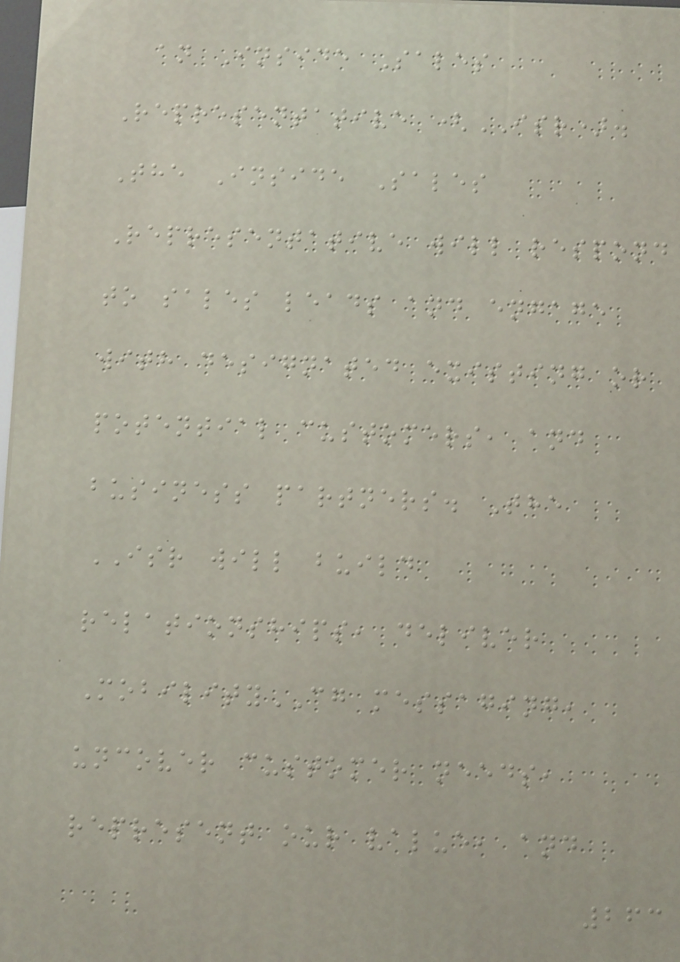an Inside Sales
Representative (ISR).
The Inside Sales
Representative will respond
to sales leads and engage
with designated existing or
potential customers, and
business partners. The
ISR will build
relationships, deliver
MobilityCG messaging,
uncover customer needs,
represent our value, and
263
